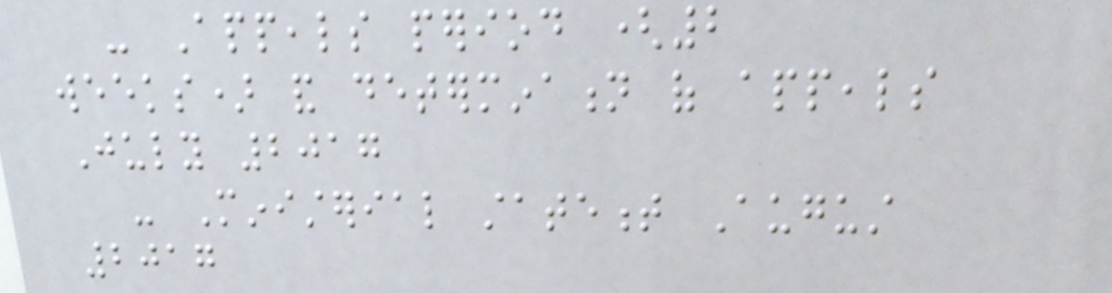- Appeals period (2
weeks) and determination of appeals
July 2017
- Ministerial statement August
2017
